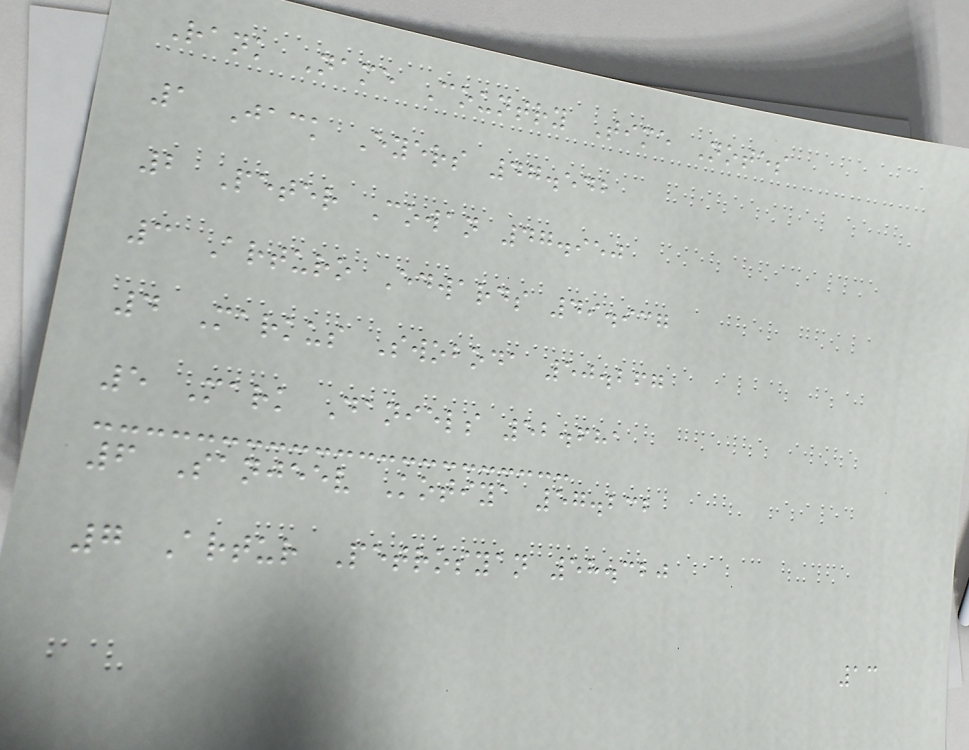Rank Name Country Time Notes
1 Jack Eyers 47.542
2 Peter Cowan 47.950
3 Arturo Edwards 49.937
4 Markus Swoboda 50.267
5 Mark Daniels 52.681
6 Sanjeev Kotiya 57.232
7 Artur Petrosyan 58.320
13
